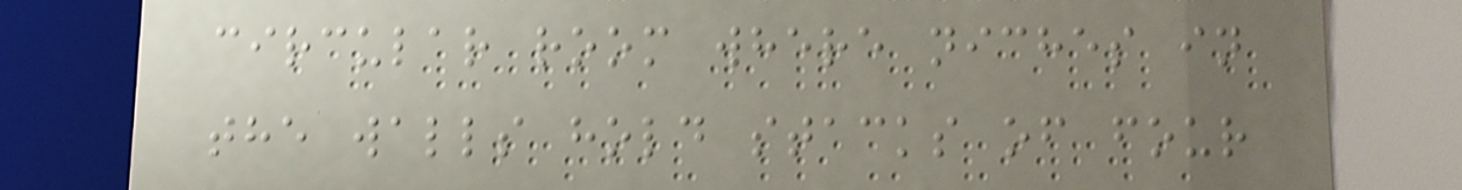circular room where niches in
the walls hold stacks of four
